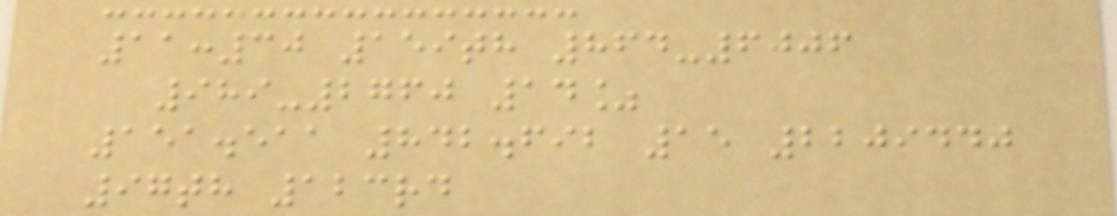11:30 159th 864-6006
989-2760 14%
151.511 842.692 15 2209440
97th 123rd
